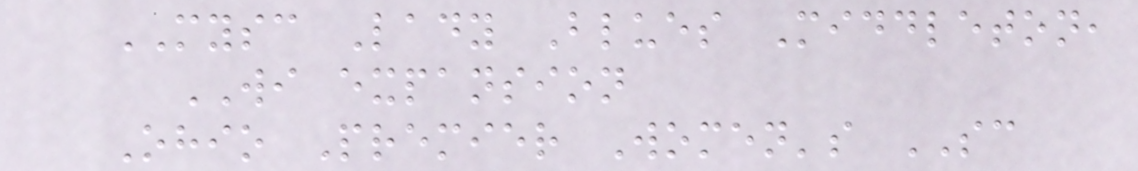MYSC Lady Blues Middleton,
WI expansion
Ohio Premier Women's SC
